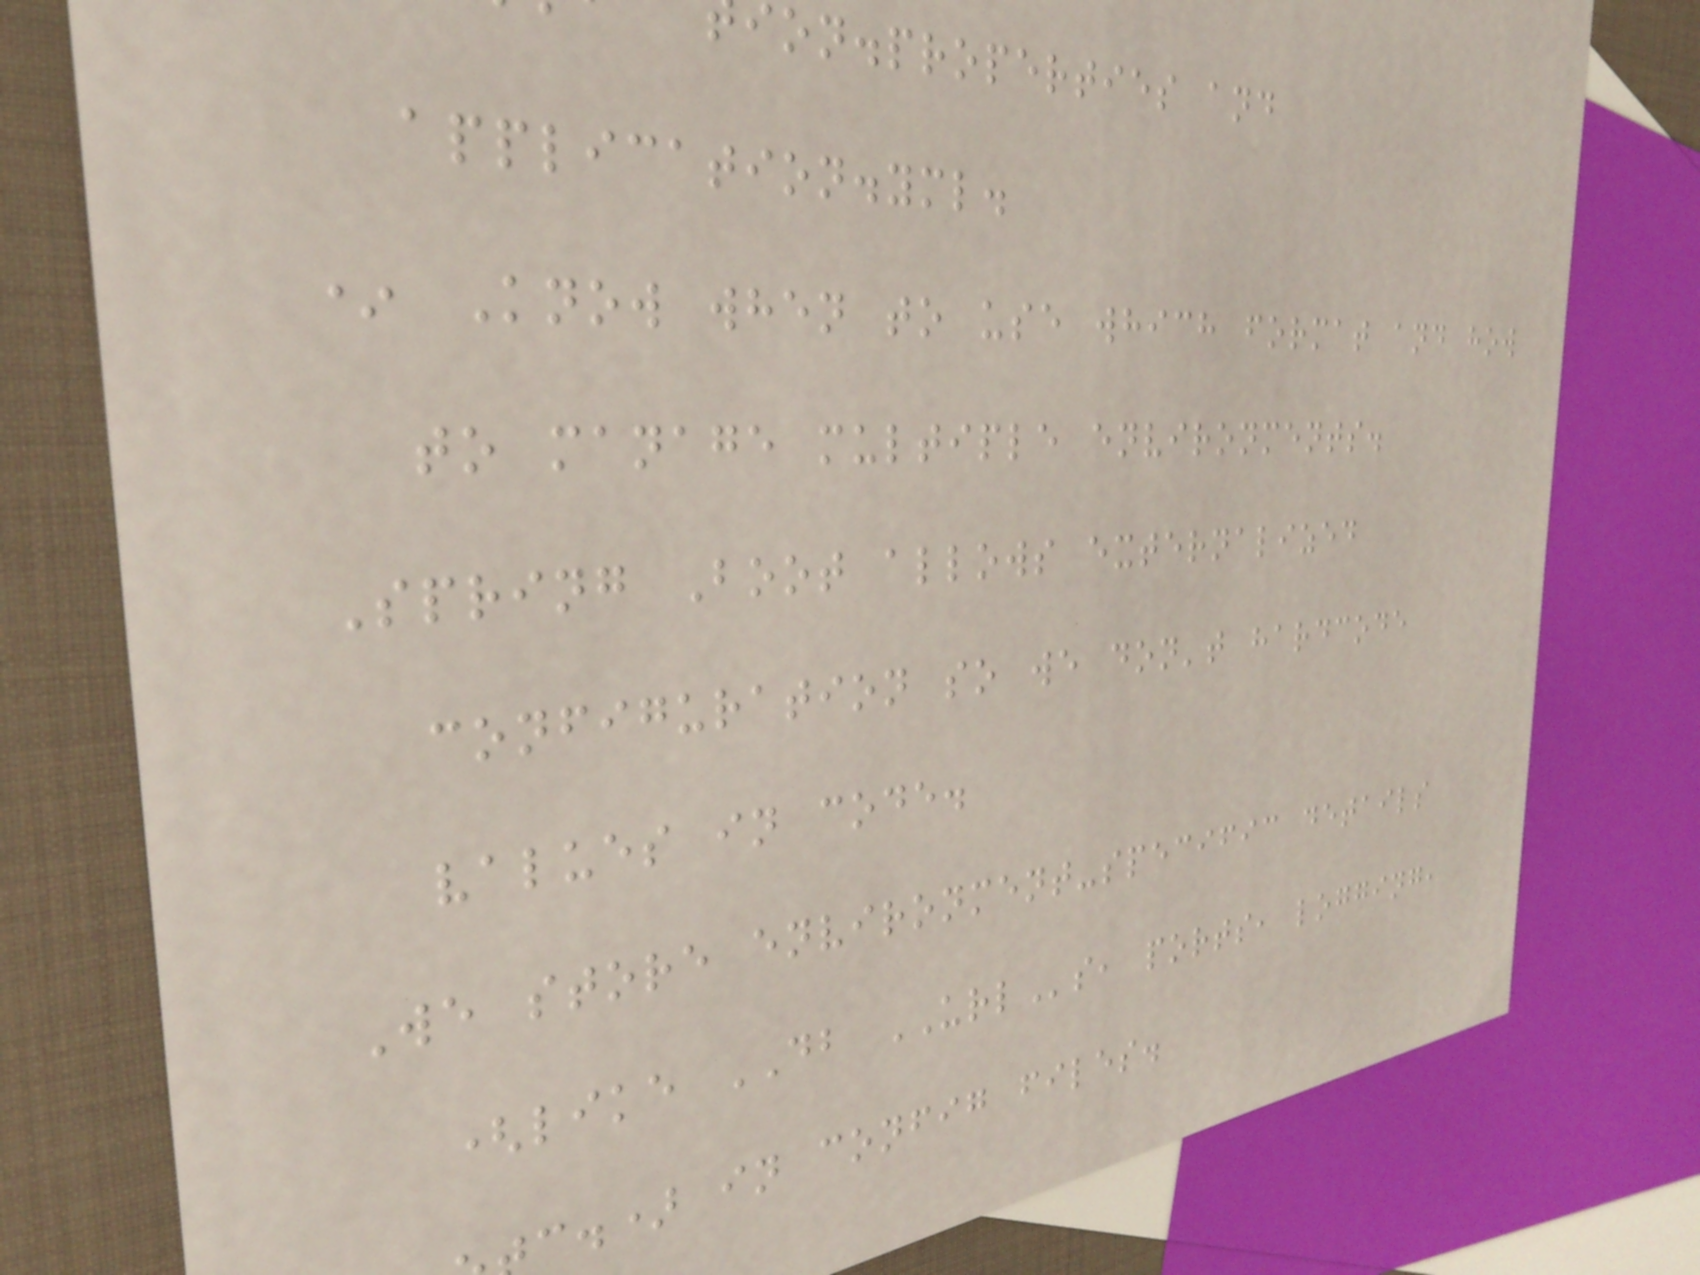on.properties and
application.yml.
* Know when to use which format and how
to manage multiple environments.
Spring Boot allows externalized
configuration so we don't hardcode
values in code.
We store environment-specific details
(like DB URLs, ports, logging,
c.) in config files.
